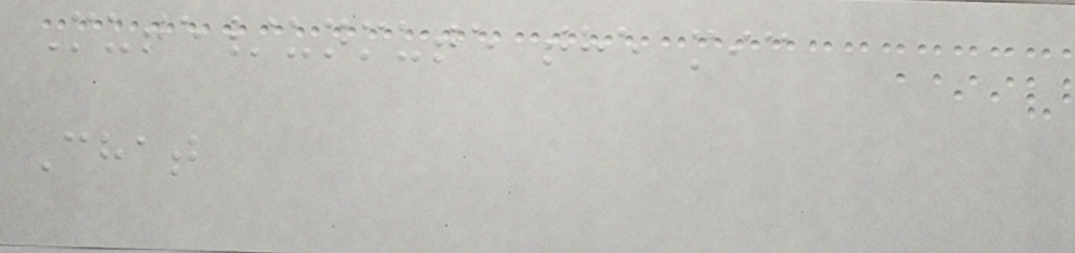Mute/unmute the mic
Chat
